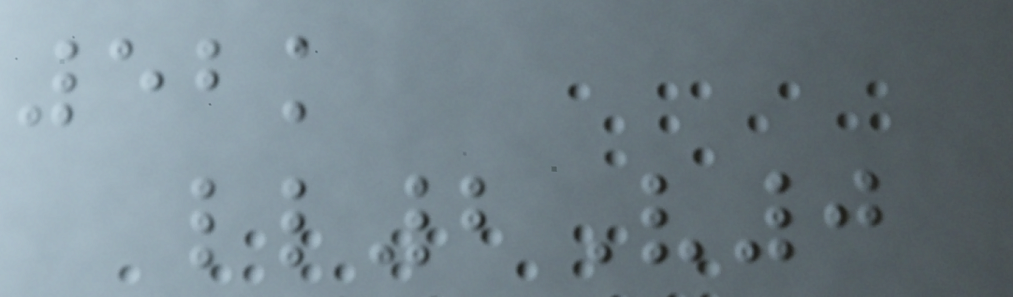52k
ll2V0
